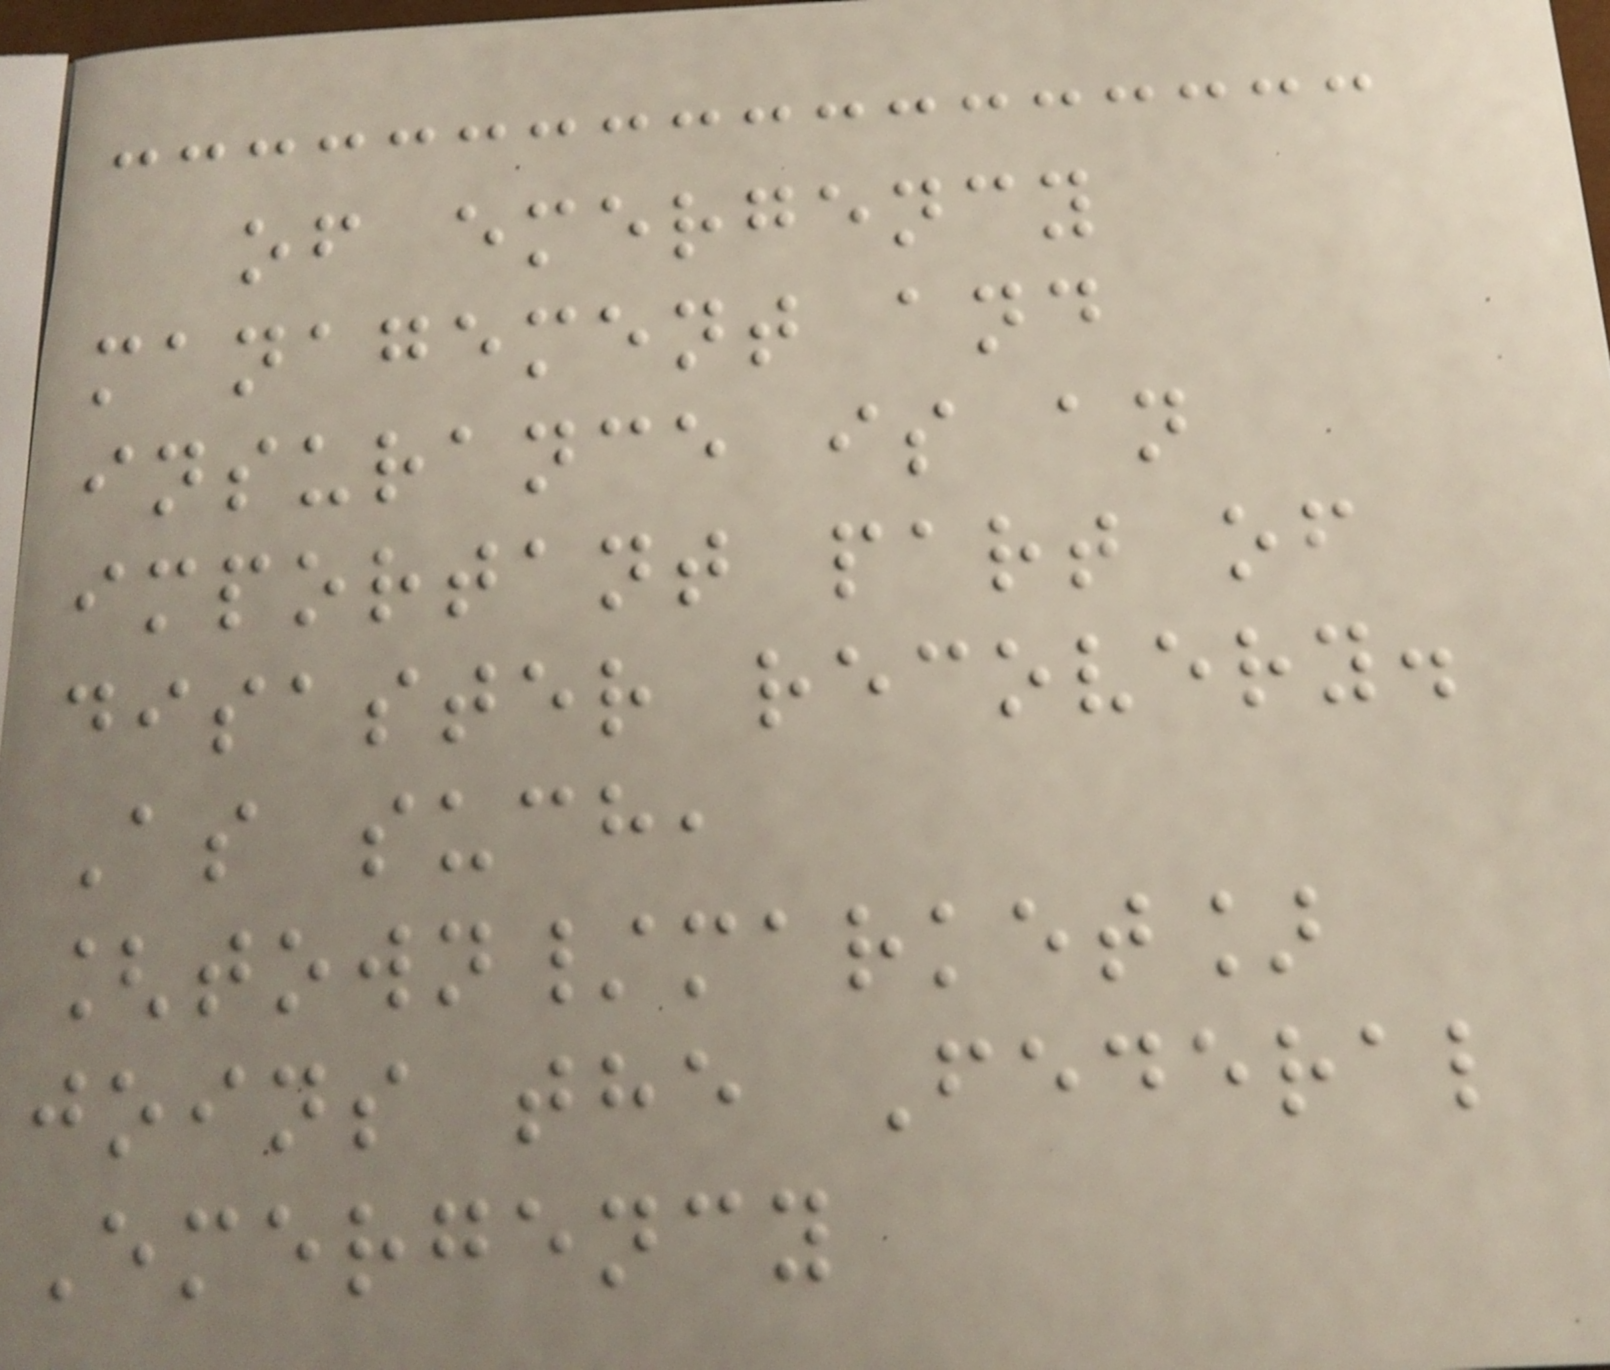of emergency
management and
insurance is an
important part of
disaster recovery.
As such,
[town/market]
joins the Federal
Emergency
